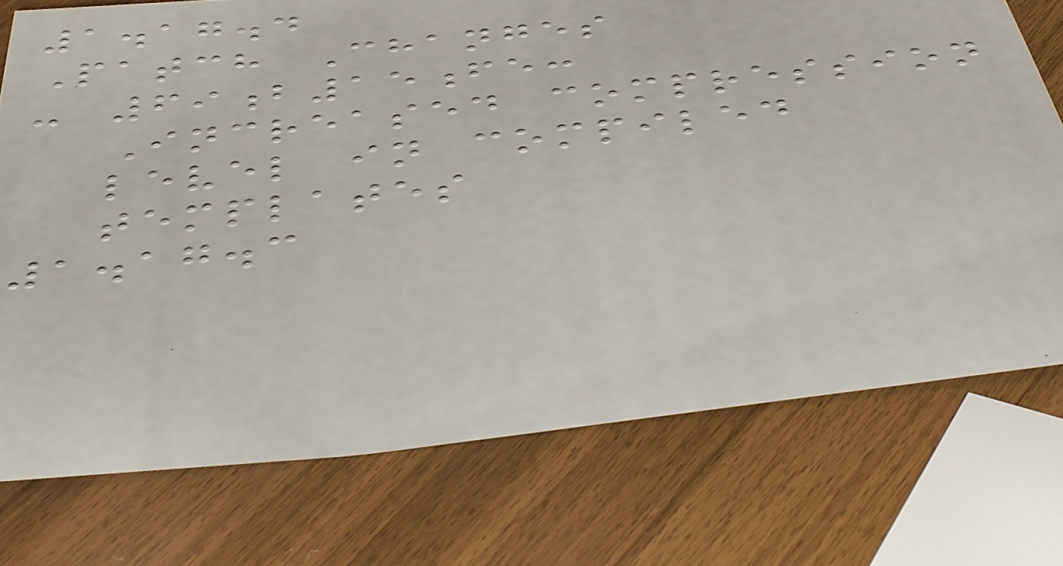1.17.4
Patch Changes
- 69b15fe:
Increased compression
level in compiled
templates
1.17.3
